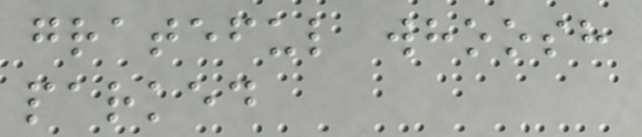grateful whoosh
parked
